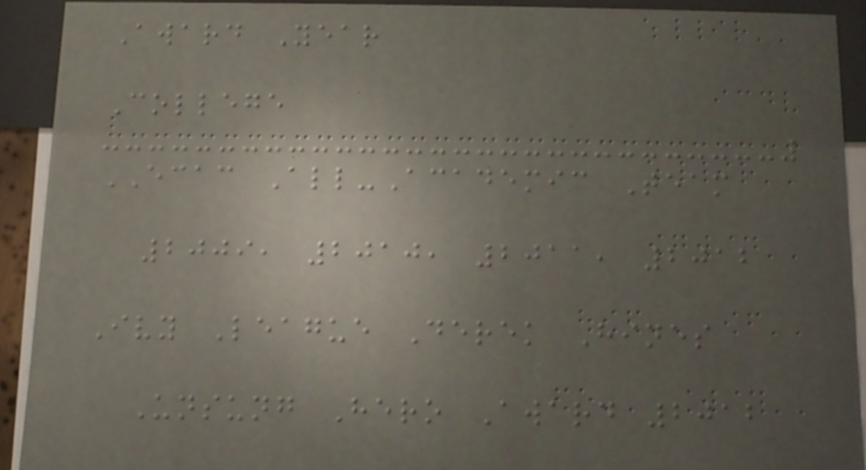Award Year
College
ECAC All-Academic Team
2009, 2010, 2011, 2012
Ivy League Derek Hines
Unsung Hero Award 2012
